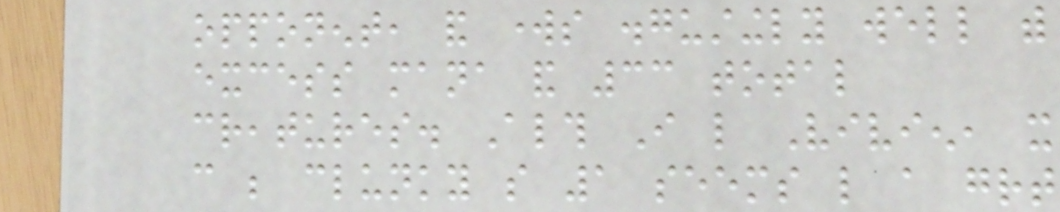opponent, and works disgustingly well with
excess mana and 33 total
creatures. Although I like Vivien, it
can be clunky so 1 seems like a great
